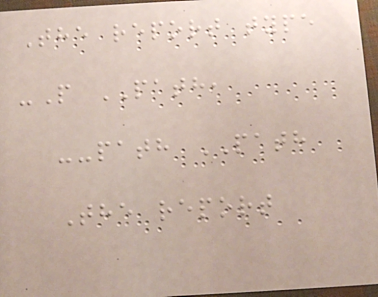The report type
-P PATH,
--path PATH
The report
